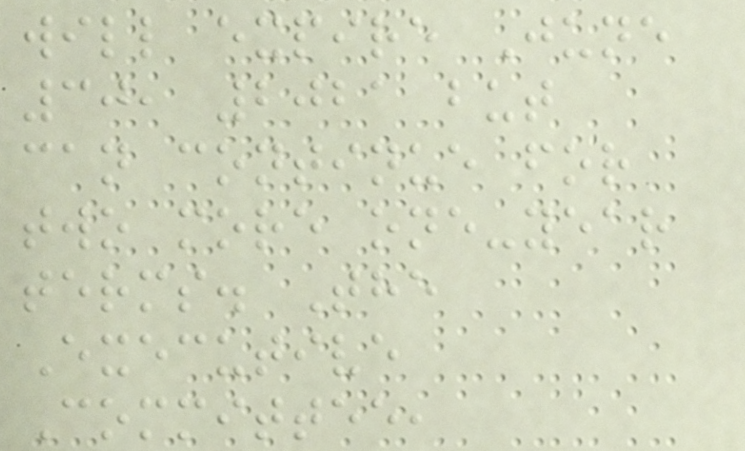will expire June
30, 2021 but
can continue for
two more one-year
terms. The
Executive
Committee,
